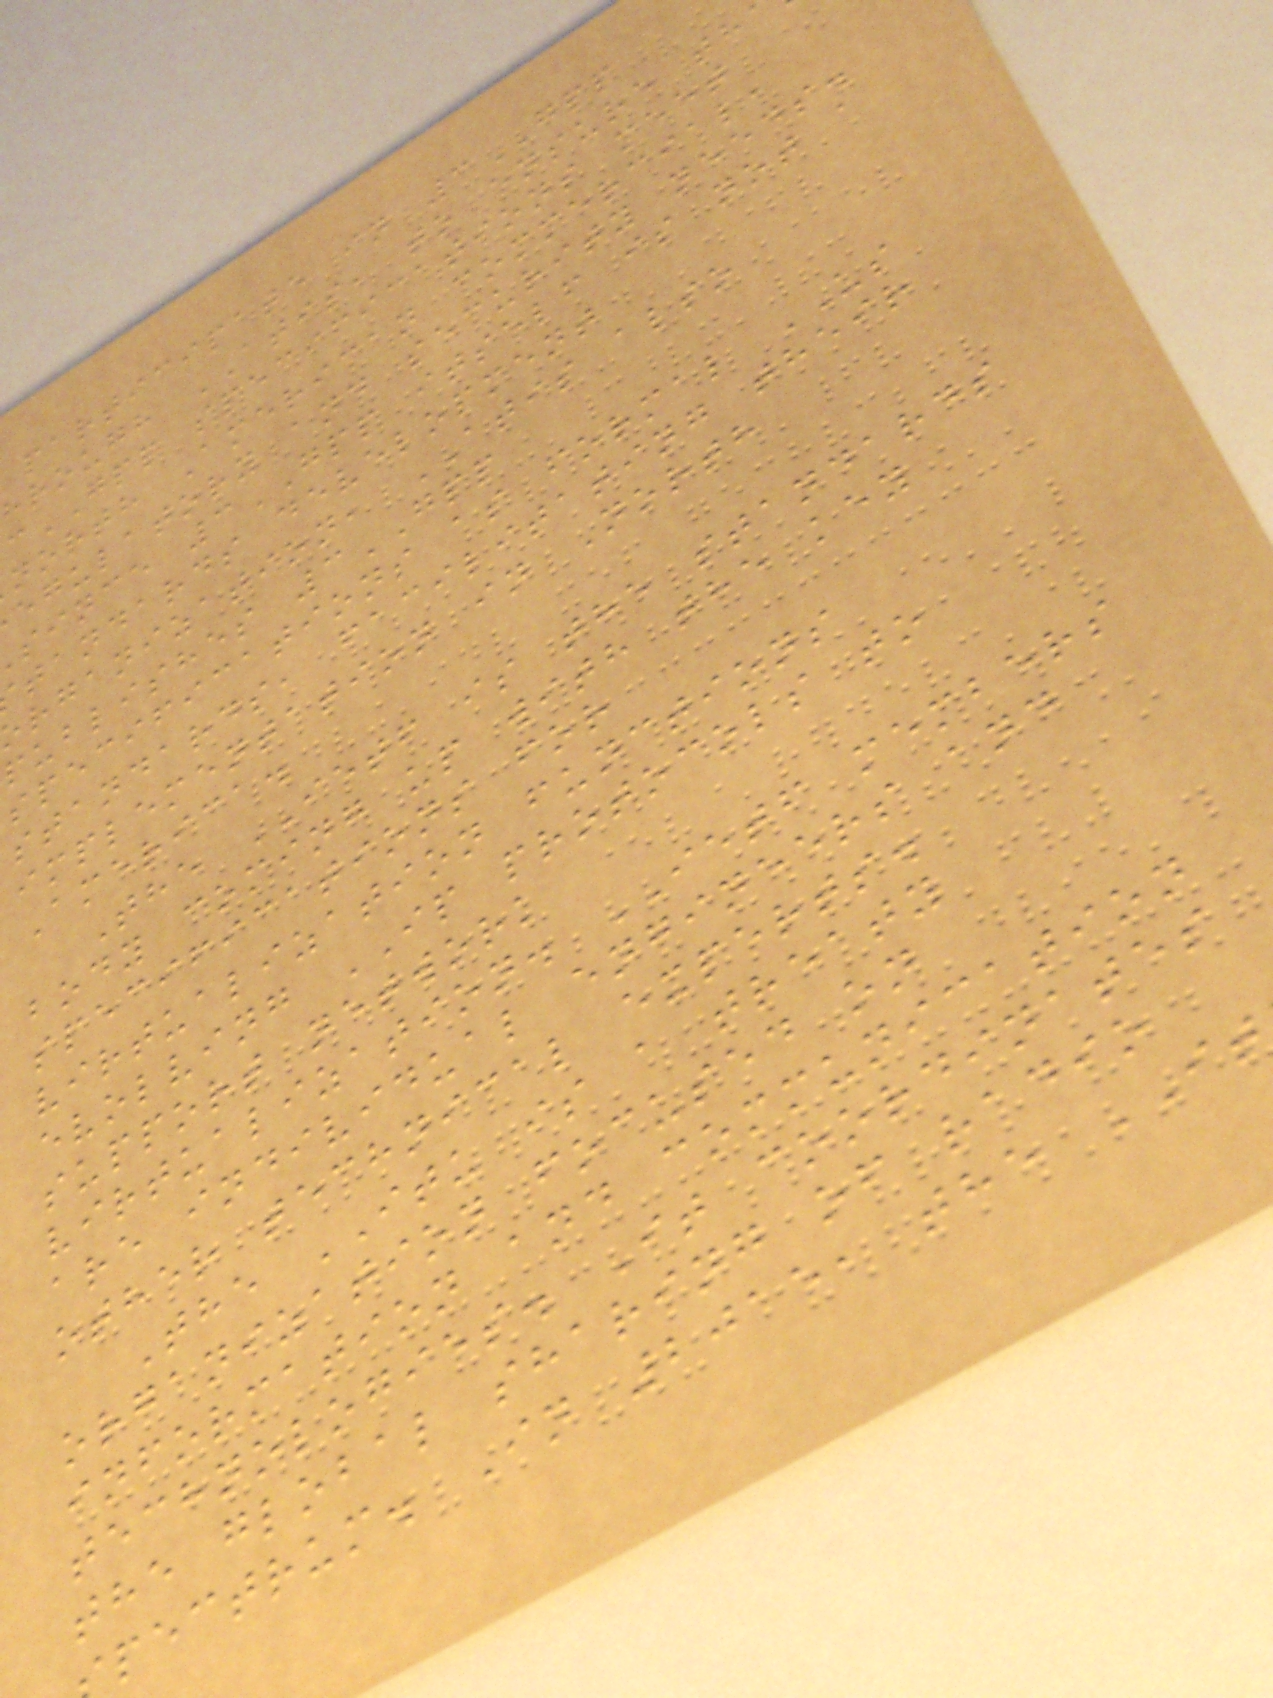participate in 3GPP
hrough ATIS, to ensure th
GPP specifications meet
north American commercial,
egulatory and security needs.
since 3GPP itself is not a
tandards development
rganization, ATIS also
publishes 3GPP
specifications as formal US
standards, facilitating their
implementation in North
America.
The IETF is the standards
body coming up with the key
specifications for
virtualization functions
evolving IP protocols to
support network
virtualization. IETF members
are individual engineers and
other technical experts.
The ITU is a treaty
organization focused on
information and communication
technologies. It coordinates
the global sharing of radio
pectrum. In 2015, the IT
